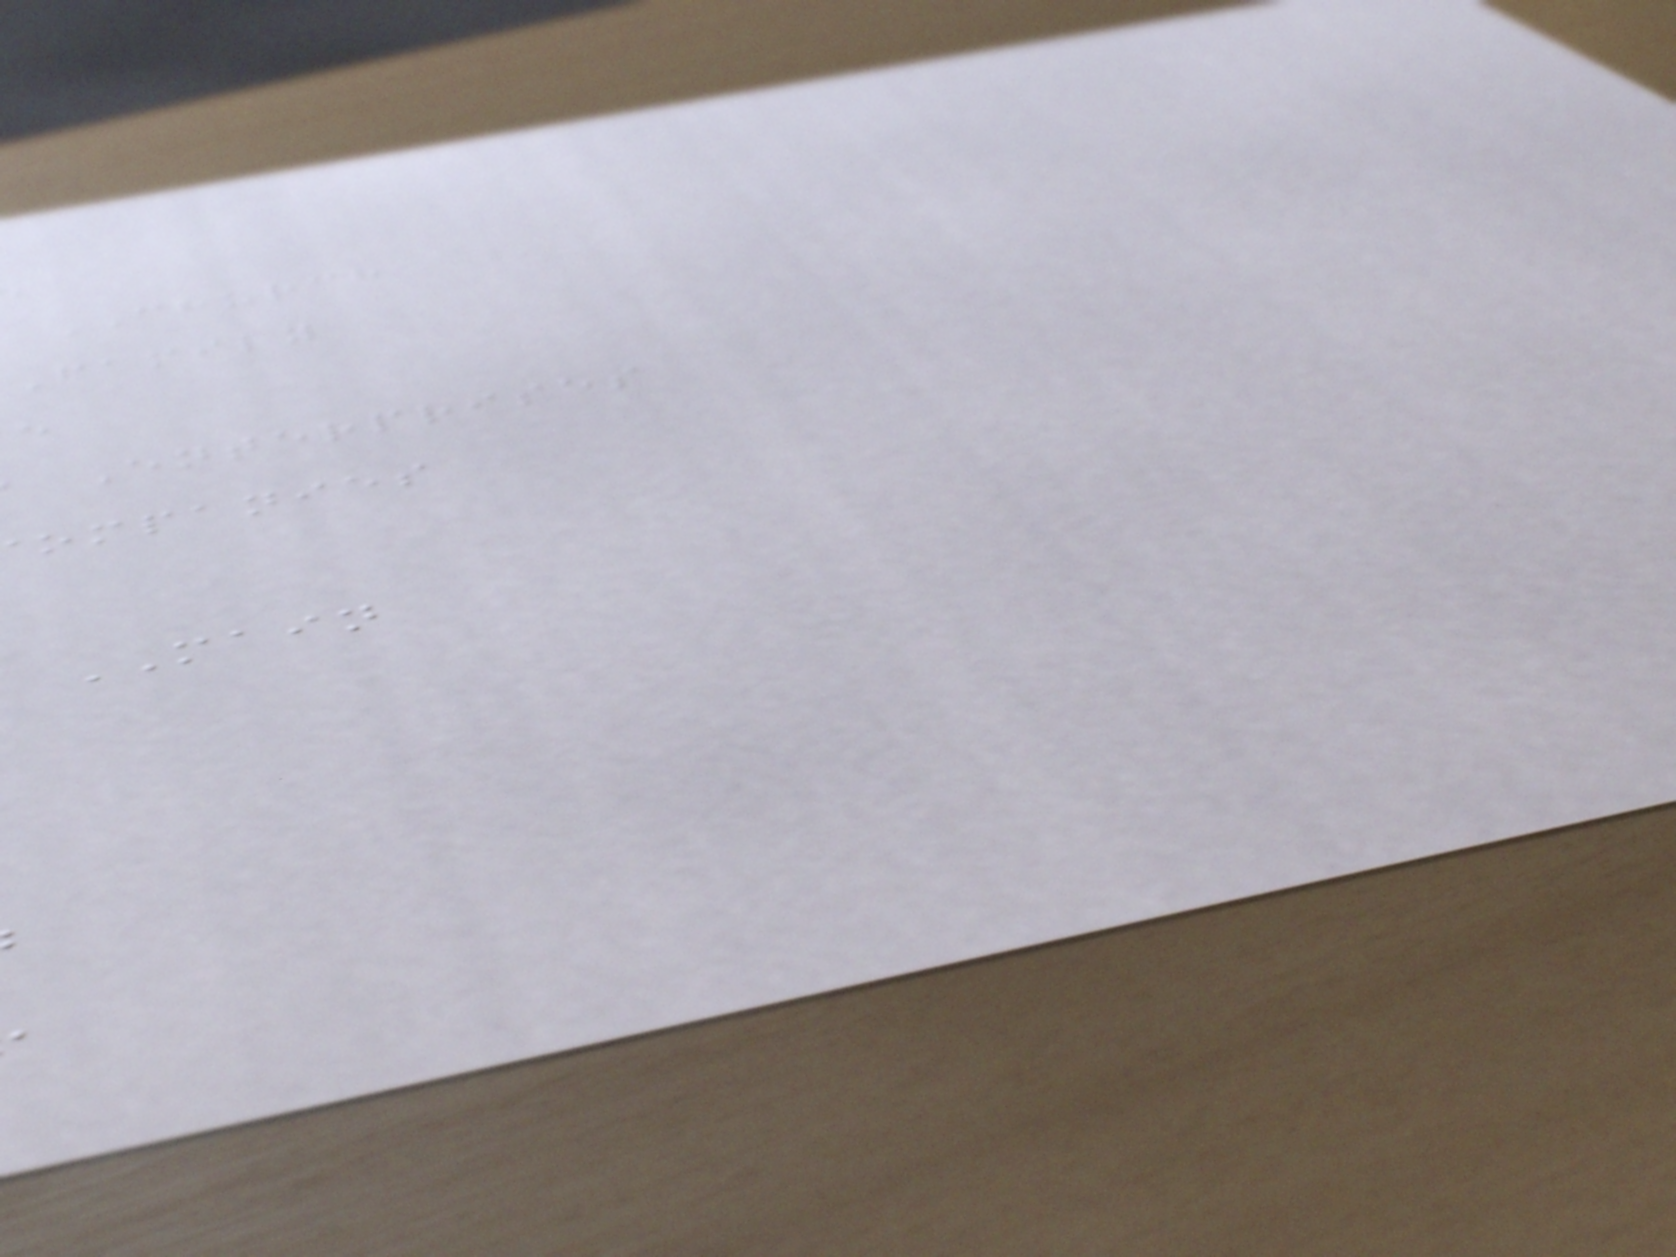CHURCH
family
Enterprises
ompanies
MAIN
